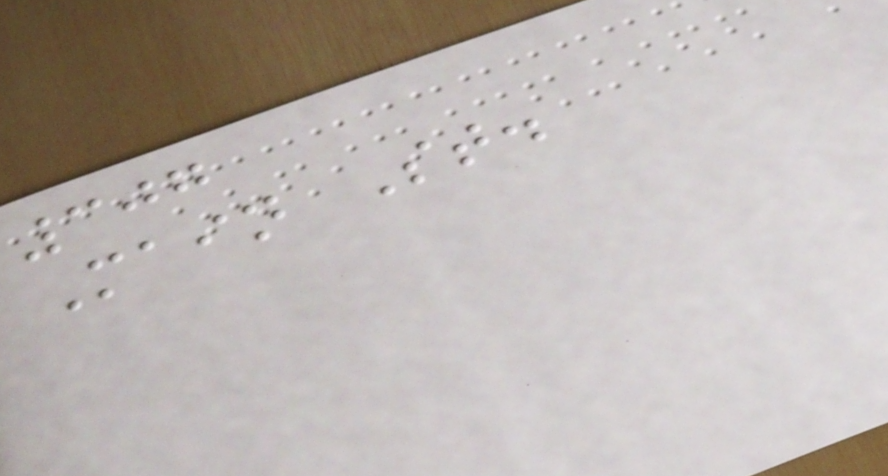307
Main St.
